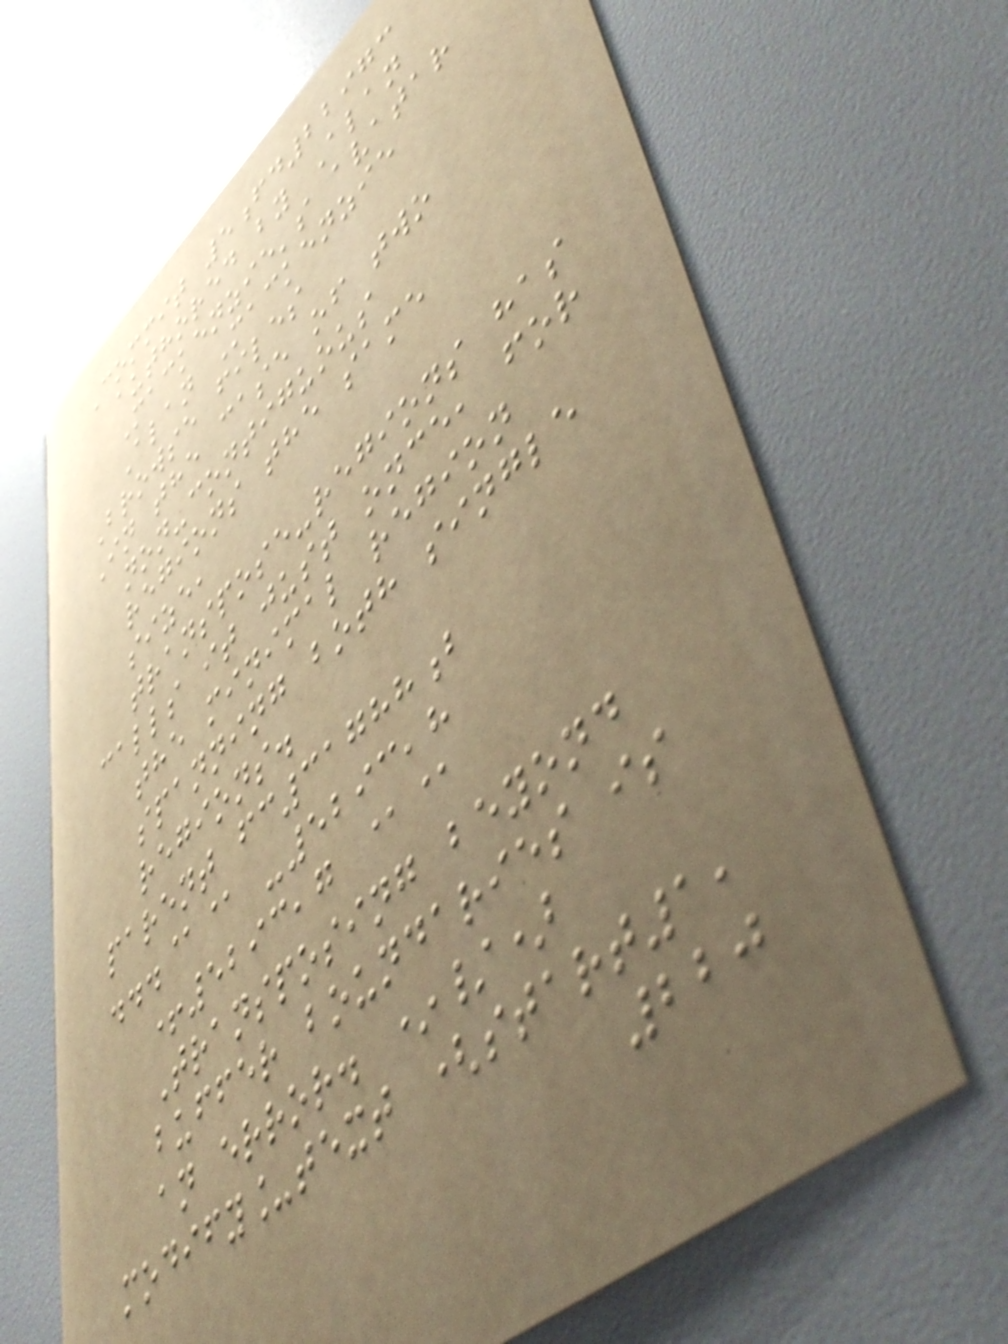Commit 5fd22973
authored by Alan
Mackenzie's avatar
Alan Mackenzie
Browse files
In the case of two
non-contiguous
regions the same
size,
transpose-regions has
calls it just once, for
the minimal region
spanning both single
regions.
parent fc31788b
...@@ -5293,8
+5293,7 @@
Transposing beyond
buffer boundaries is
an error. */)
modify_text (start1,
220
